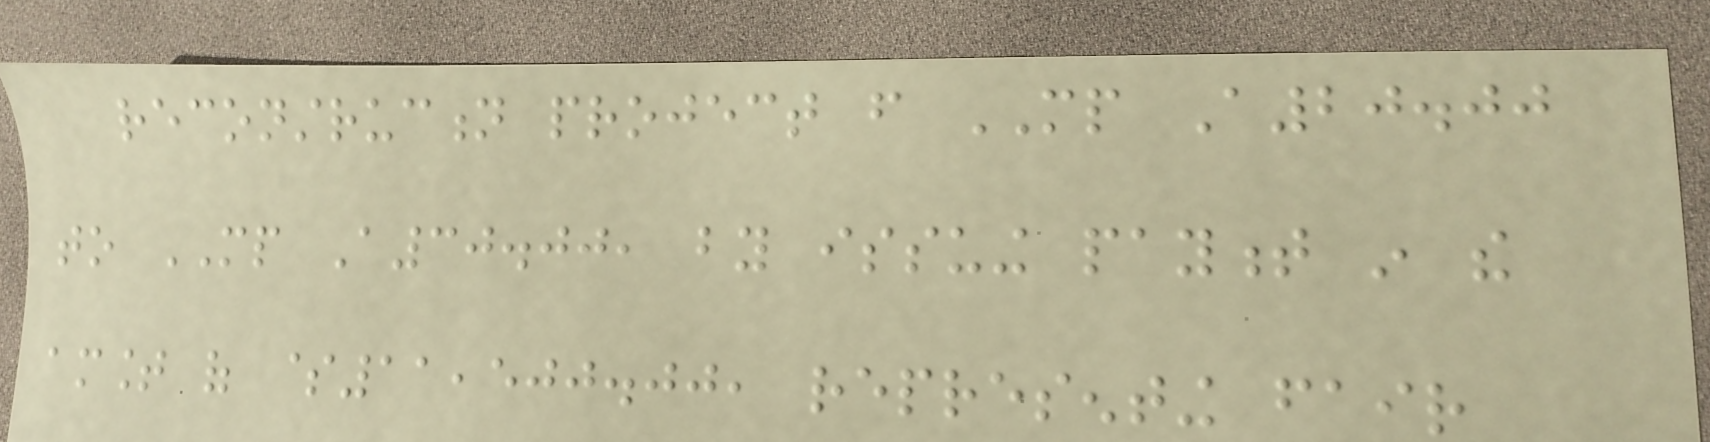reconstruction project from MP A20.00
to MP A30.00, by issuing payment in the
amount of $11,500.00, representing fair
